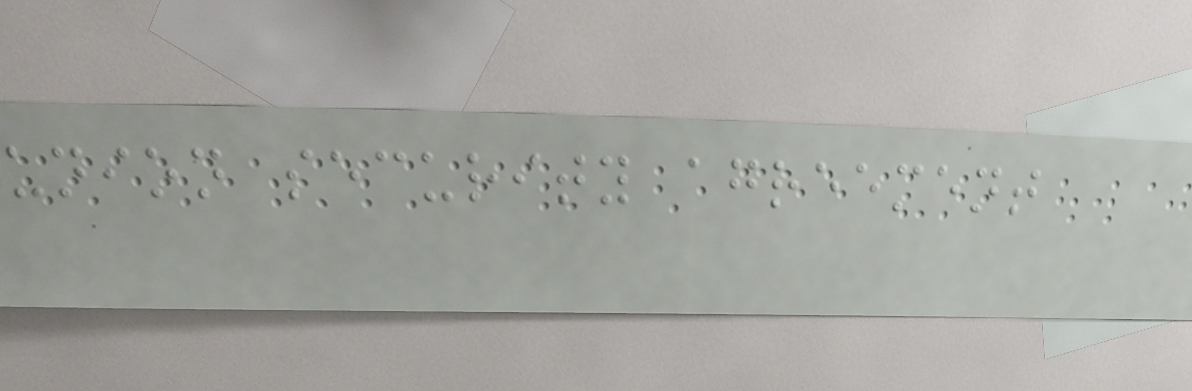union security agreement
